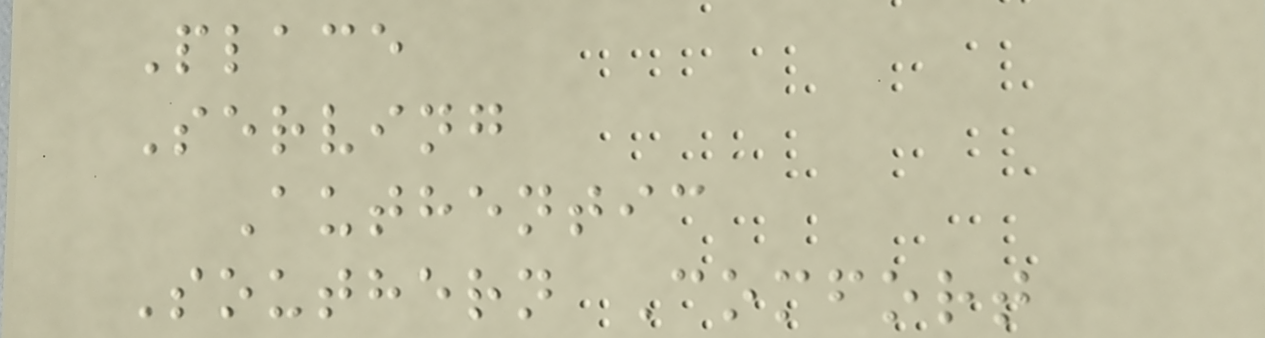Place
Serving
Authentic
Southern Comfort
